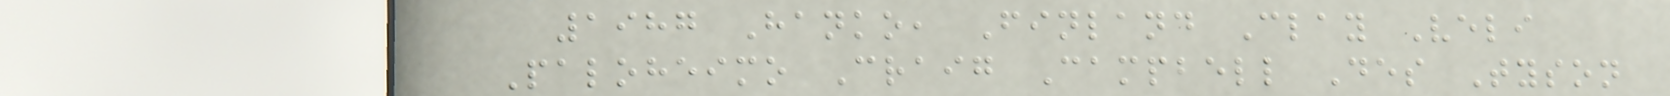1987 Hanko, Finland Clay Veli
Paloheimo Craig Campbell Des Tyson
